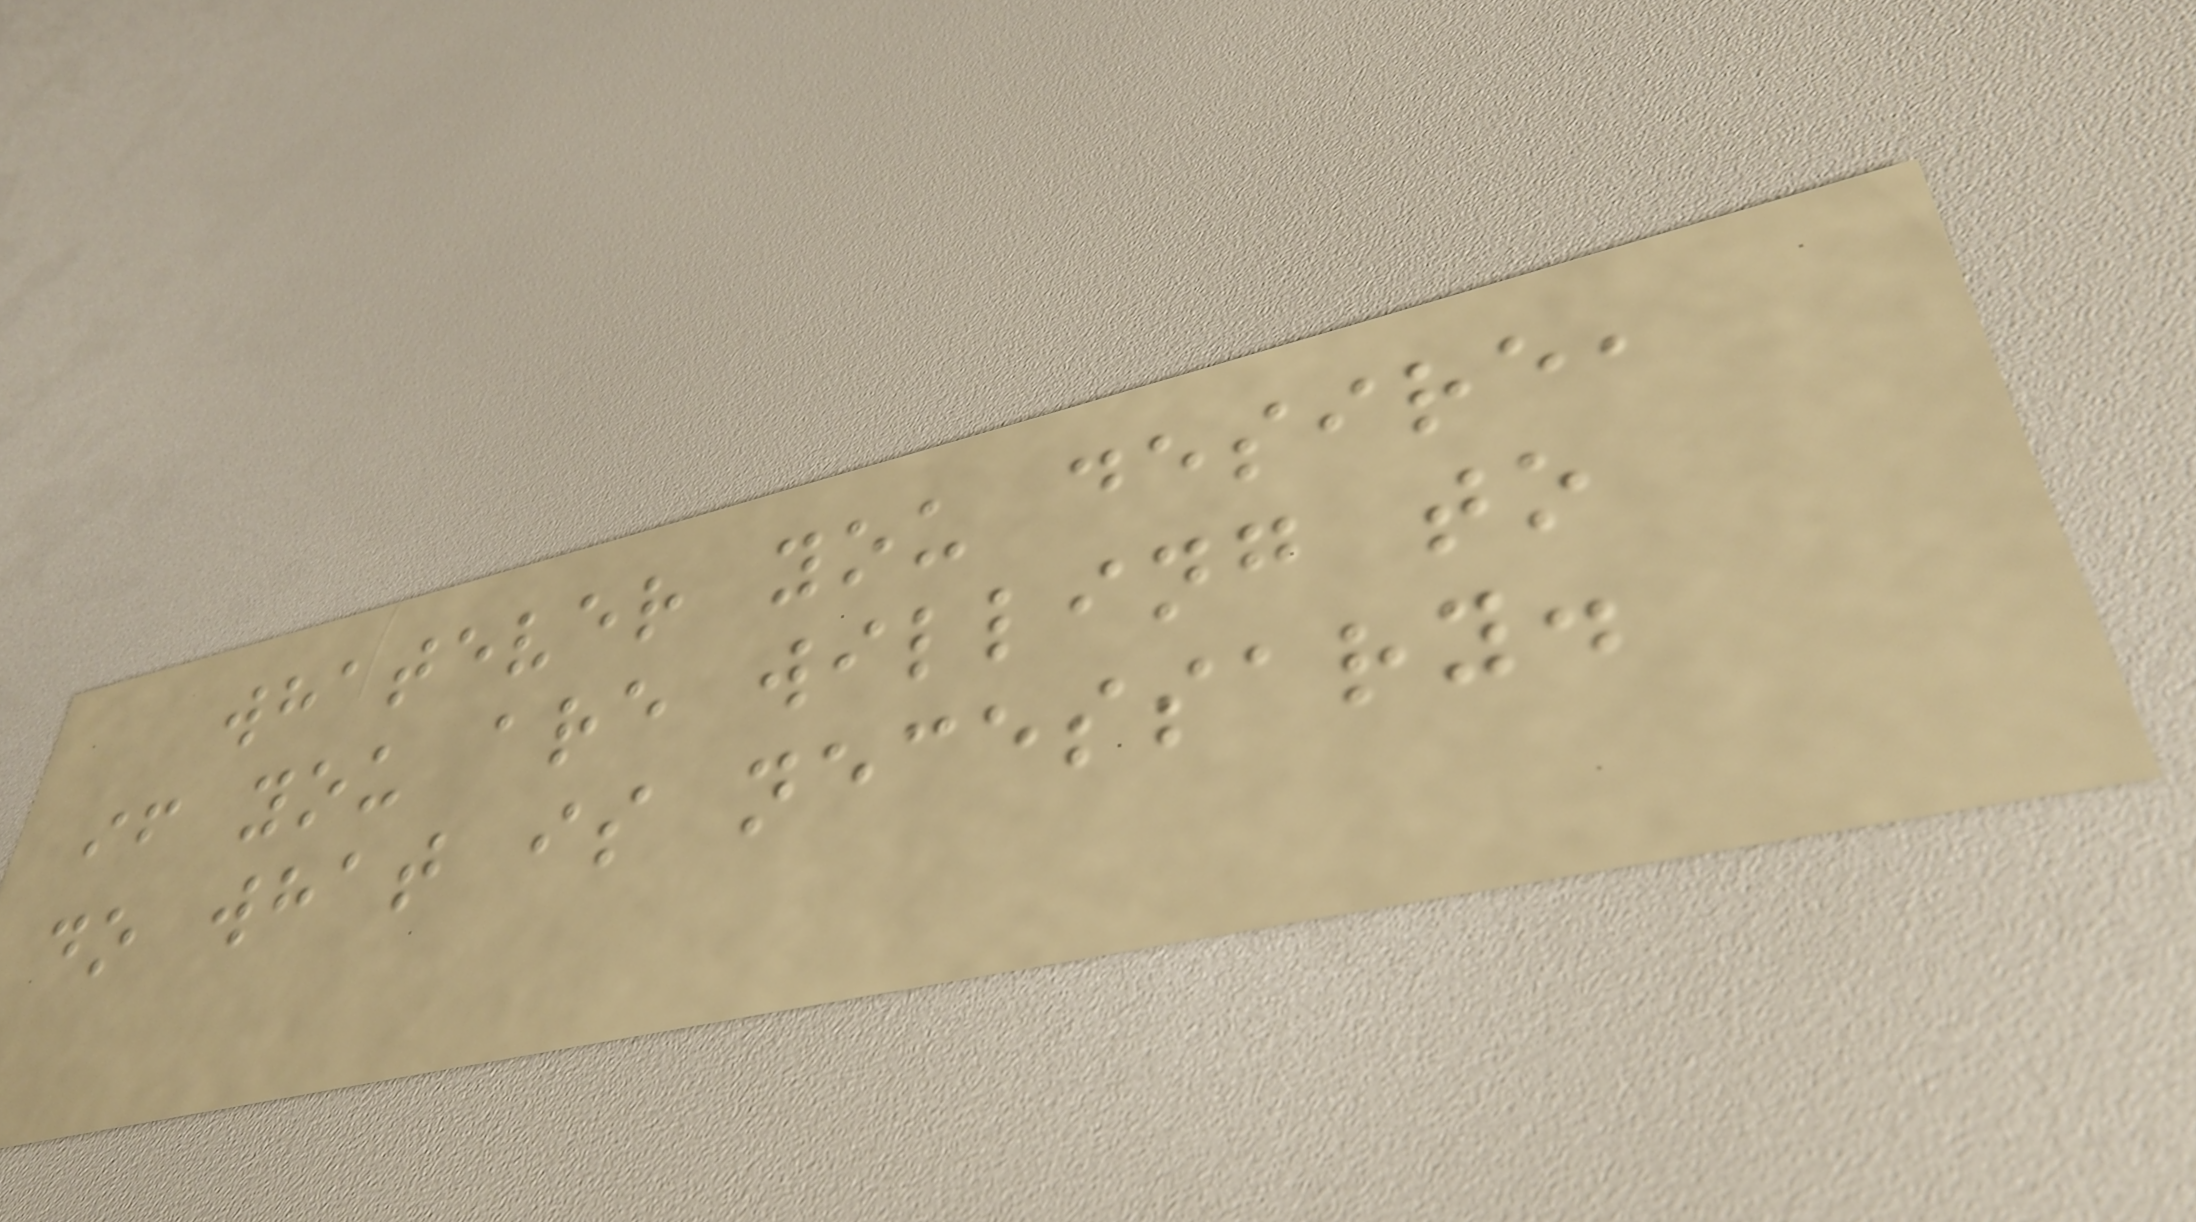whatever you desire,
if you are willing to
do what is necessary.
